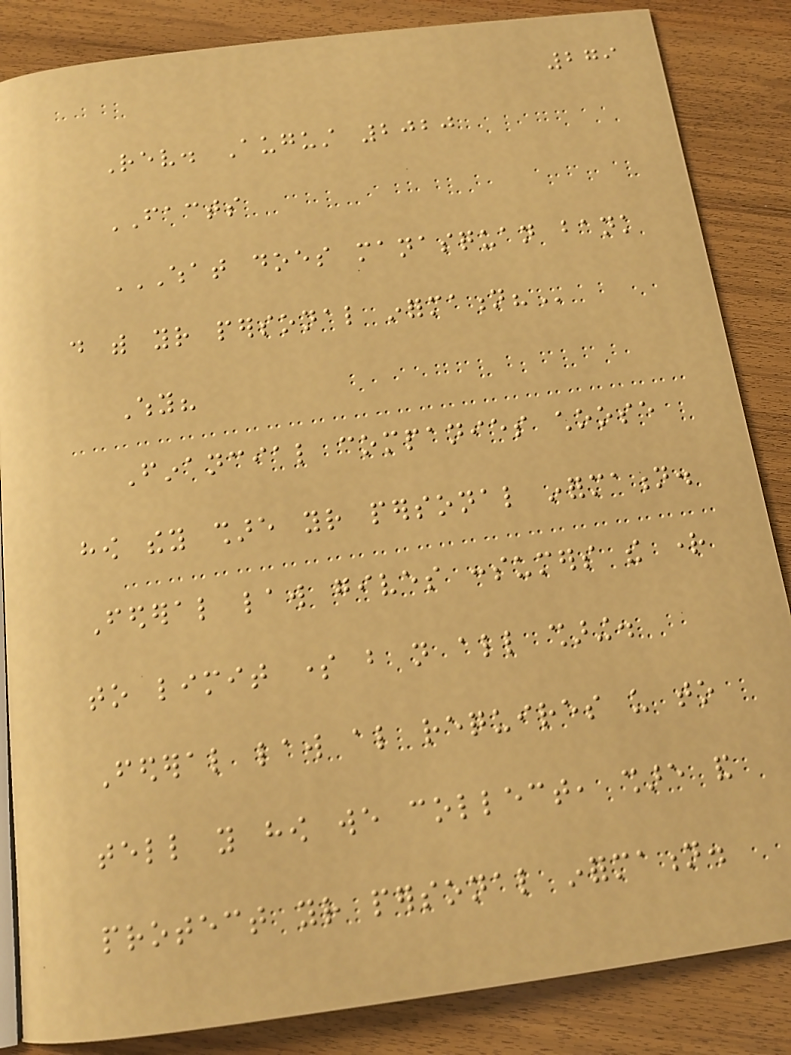279
Rev. August 2020
FACTS
WHAT DOES MANASQUAN BANK
DO WITH YOUR PERSONAL INFORMATION?
Why?
Financial companies choose
how they share your personal information.
Federal law gives consumers the right
to limit some but not all sharing.
Federal law also requires us to
tell you how we collect, share and
protect your personal information.
